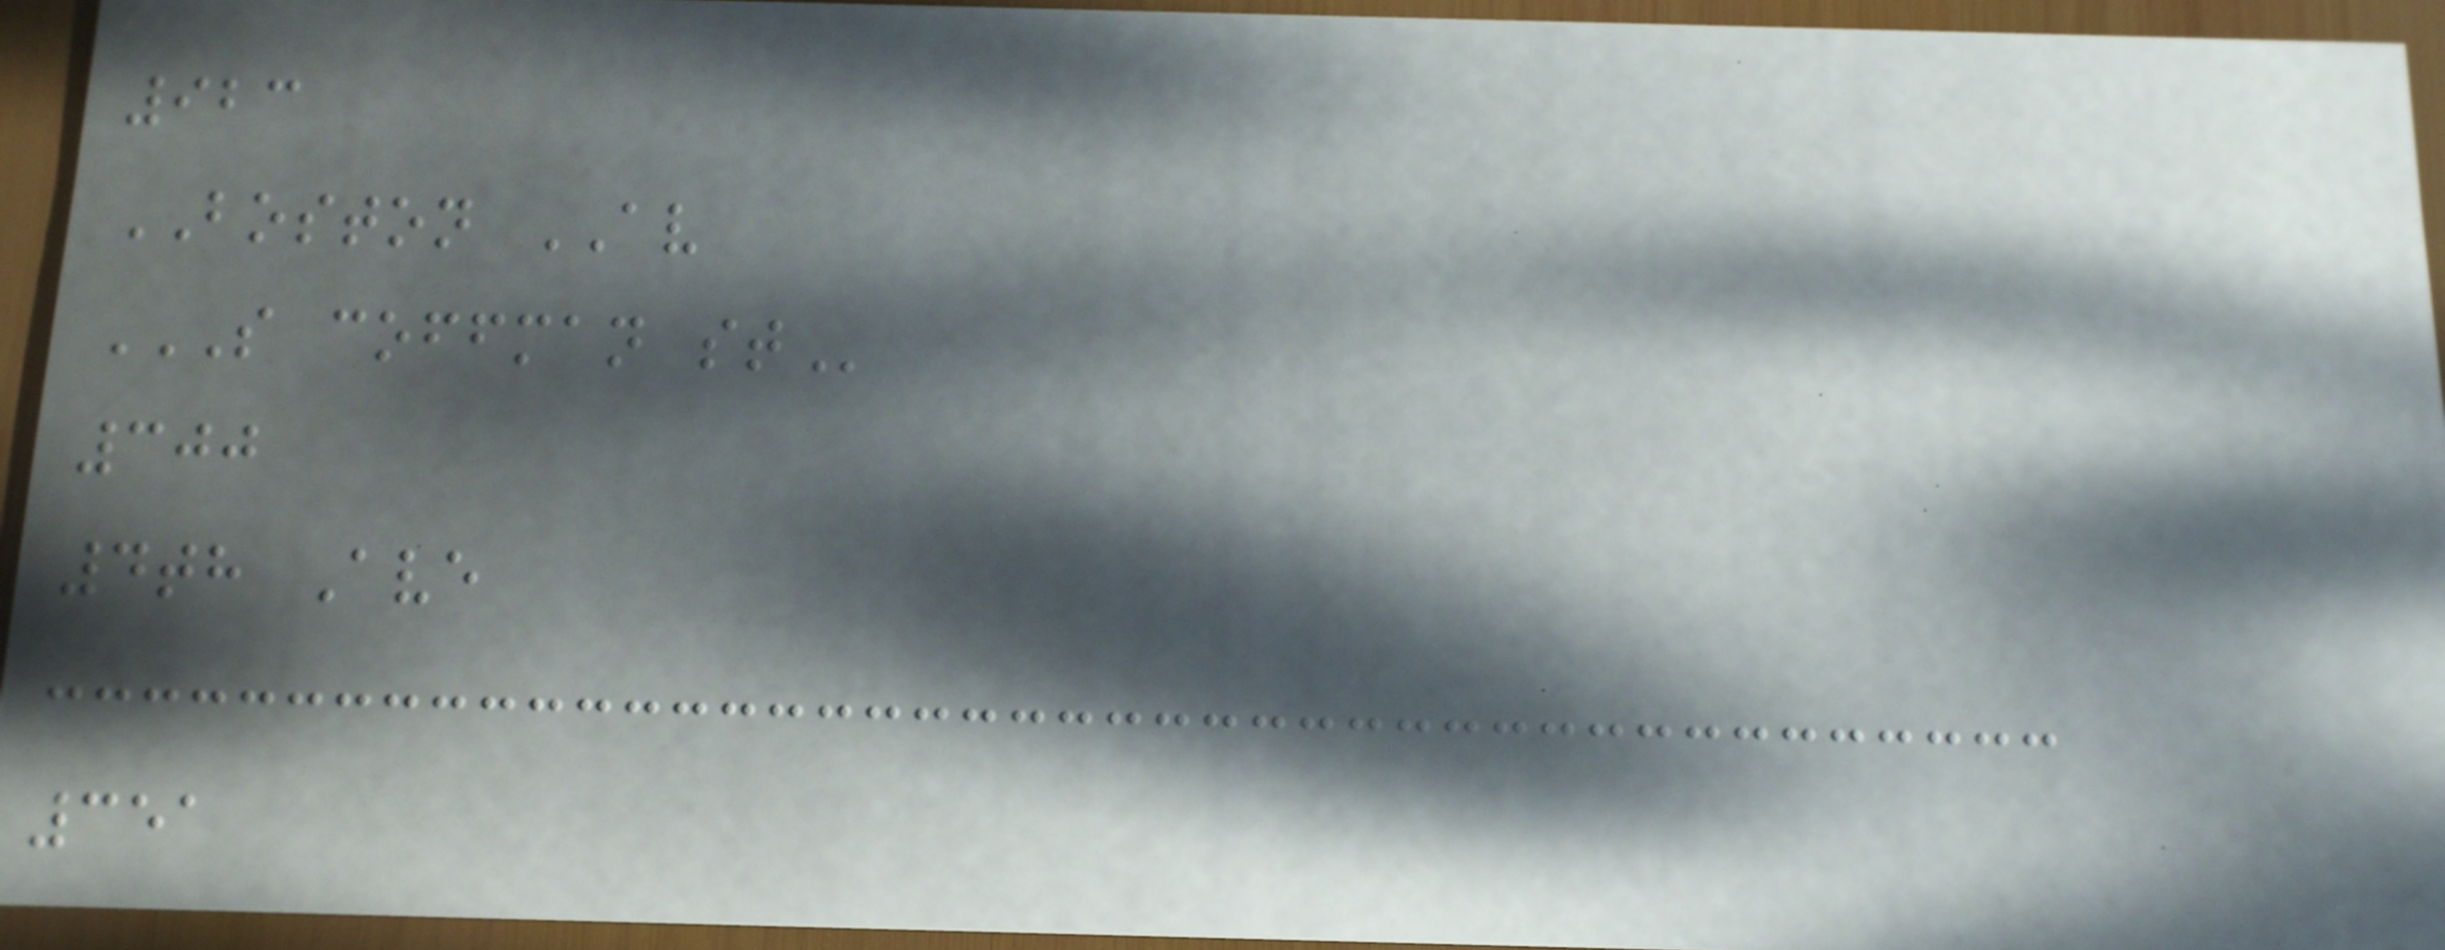923
BOSTON AV
S COFFMAN ST
300
4th Ave
351
